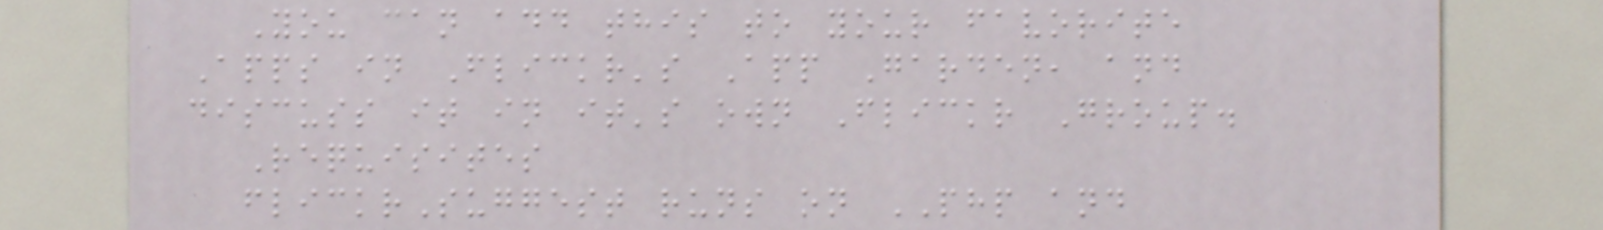You can add this to your favorite
Apps in Flickr's App Garden, and
discuss it in it's own Flickr Group.
Requisites
flickrSuggest runs on PHP and
